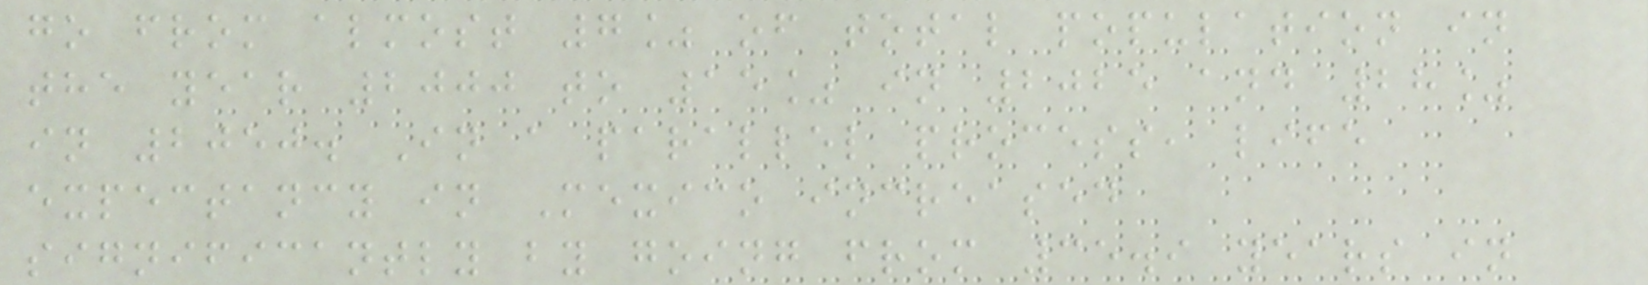go from almost 7% of total population in
the year 2000 to 15% in 2025 and 28%
in 2050. In a parallel process, life
expectancy in Mexico increased
significantly by going from 35.9 years in
